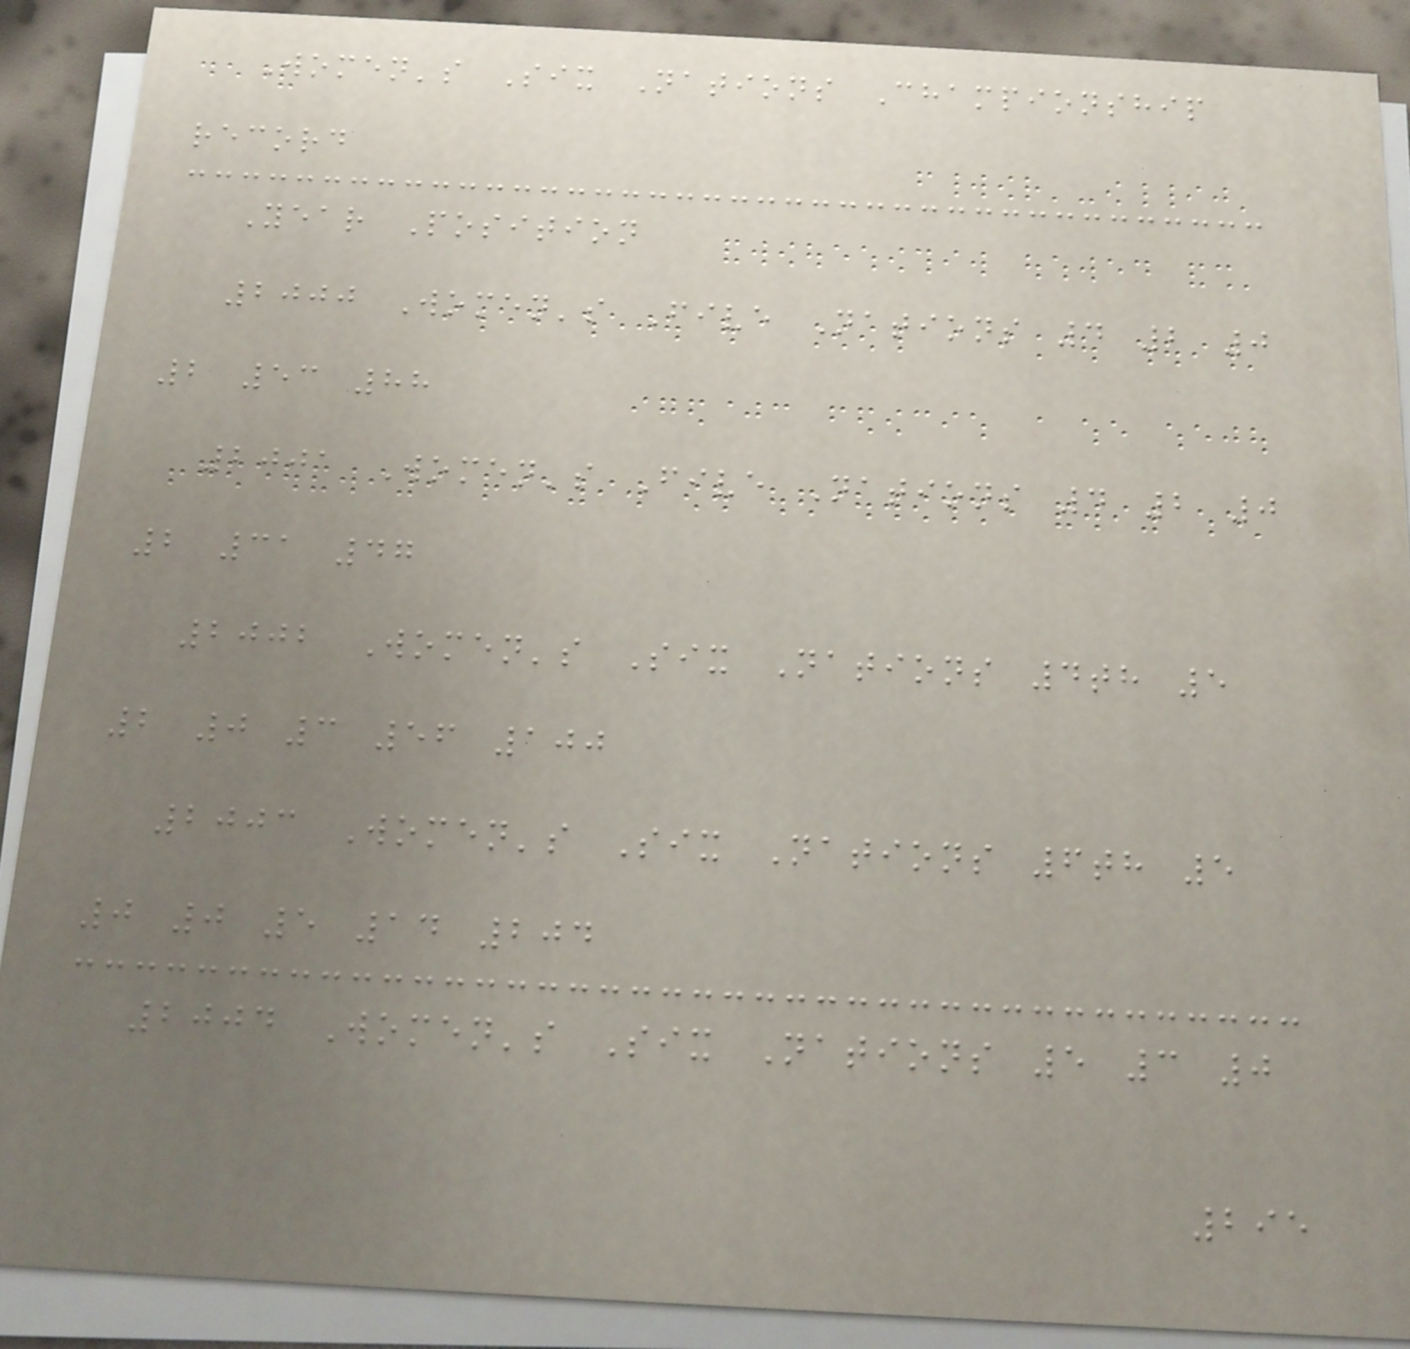Women's Six Nations Championship
record
Year Position
2000 Women's Five Nations 4 2 0
2 53 88
2001 Women's Five Nations 4 2 0
2 31 47
2002 Women's Six Nations 4th 5
2 0 3 56 100
2003 Women's Six Nations 6th 5
0 0 5 14 204
2004 Women's Six Nations 5 3 0
295
